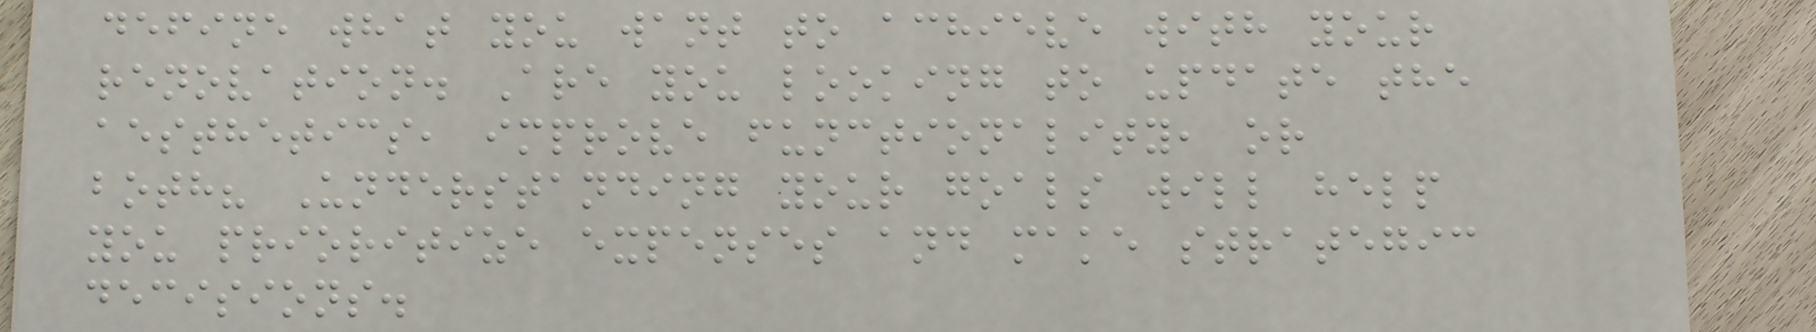define what you want to achieve with your
renovation. Are you looking to update the
aesthetics, improve functionality, or
both? Understanding your goals will help
you prioritize expenses and make strategic
decisions.
